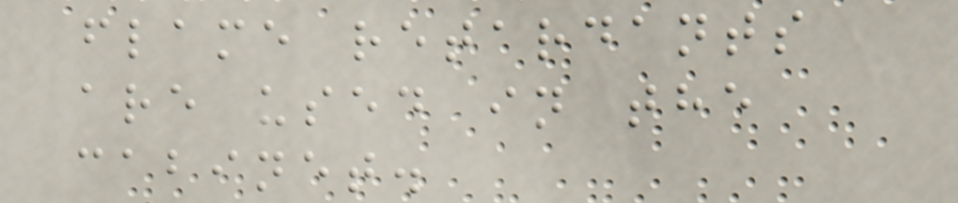flame retardants
are used in the
cabinet.
